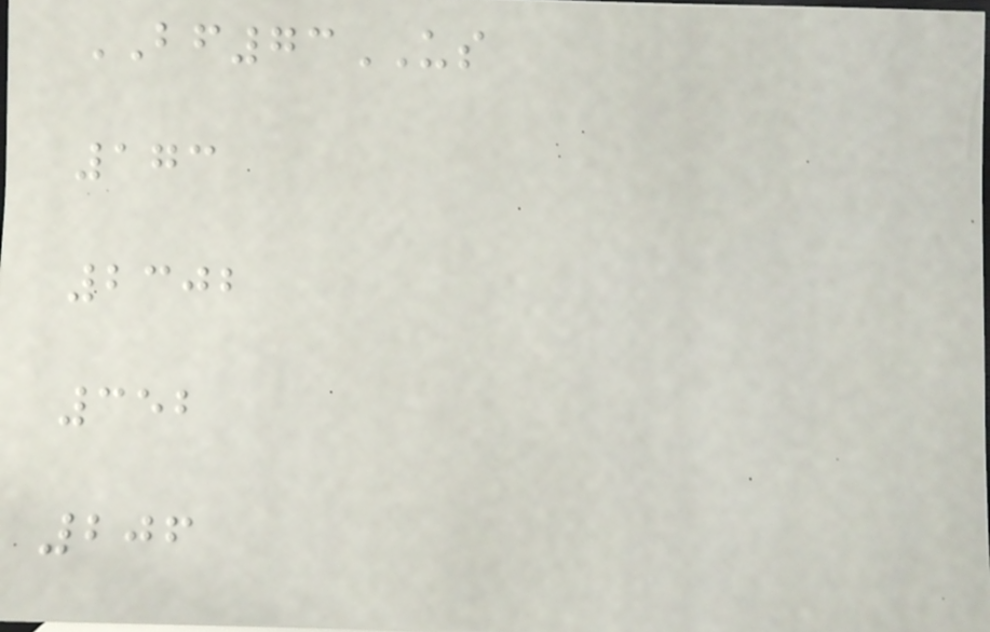BF73US
173
2302
352
206
